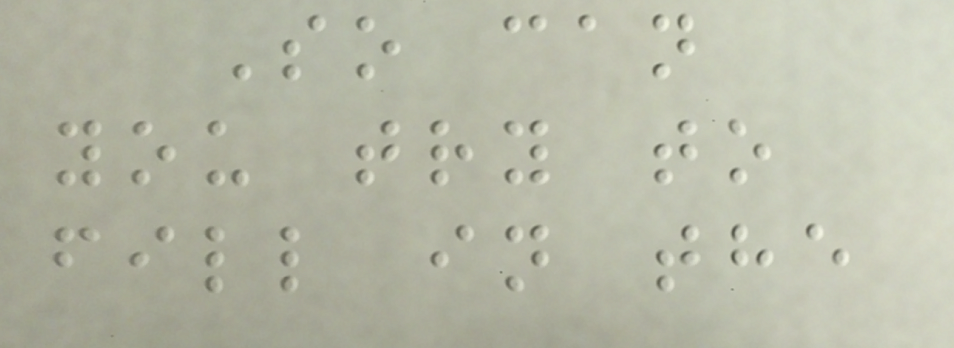So can
you try to
fill in the
